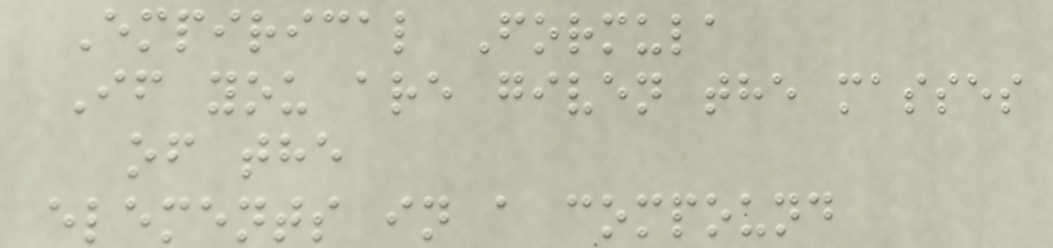Empirical Formula
If you are given the masses
of the
elements in a compound
